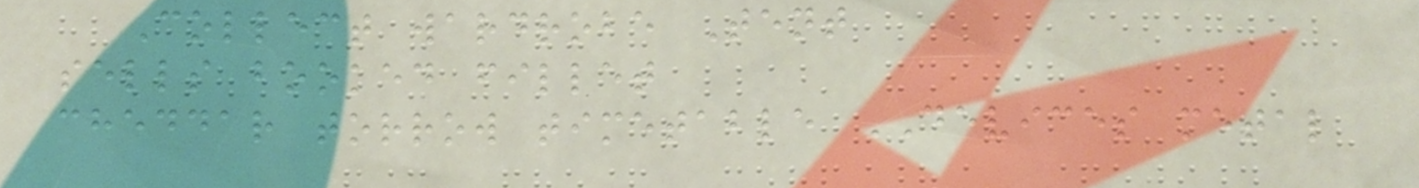Collect wardrobe Tent
sells booked fillet
cheddar torrow timetable DEVICES metal
